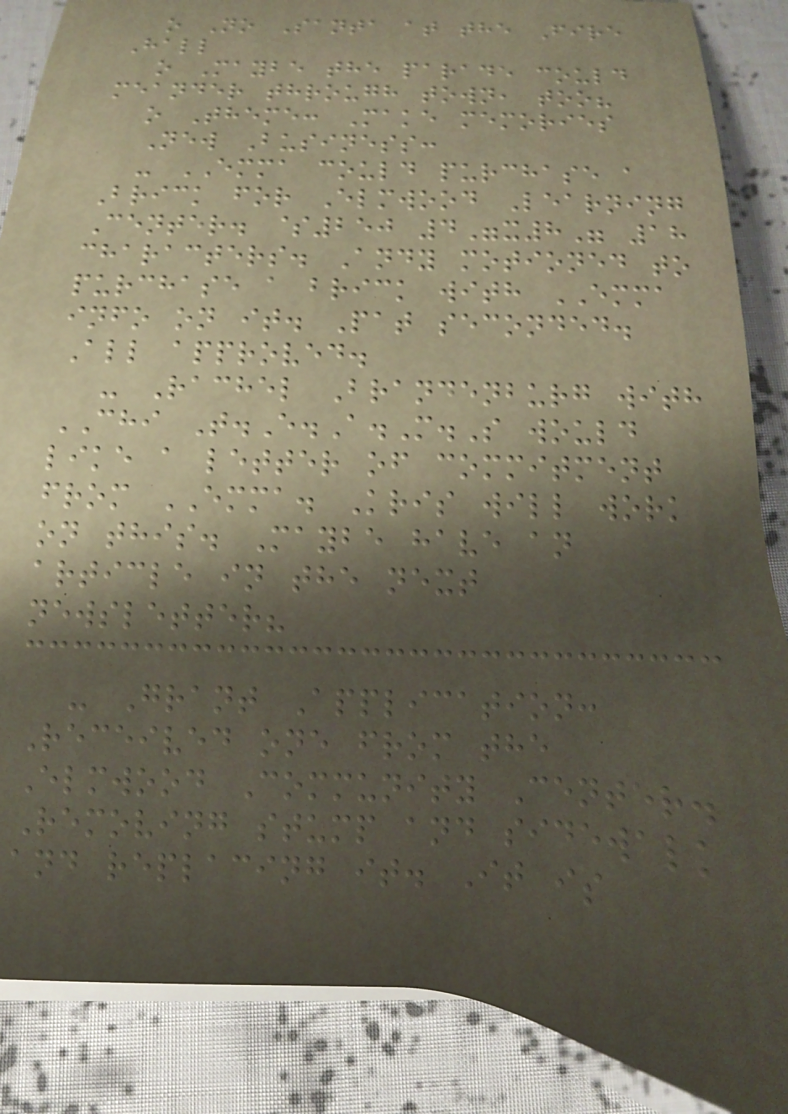o No Santa at the Fire
Hall
o Maybe the parade could
meander through town, too?
o Theme: Make memories
New Business:
- EMMA could purchase a
Brick for Elmwood Learning
Center. $250 4"x8" 18
characters. Andy motioned to
purchase a brick with EMMA
info on it. Pat seconded.
All approved.
- Rachel Brandenburg with
CHI T.E.A.M.S would
like a letter of commitment
from EMMA. Kris will work
on this. Maybe have an
article in the next
newsletter?
- Grant Application:
Received one from the
Elmwood Community Center.
Removing stump and sidewalk
and replacing it. It is
